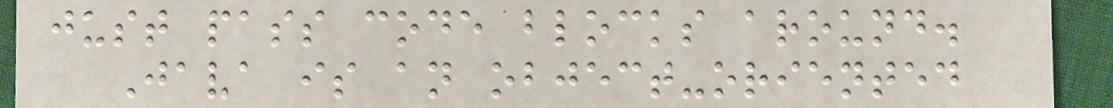just pass code blocks around.
Java is an object-oriented
